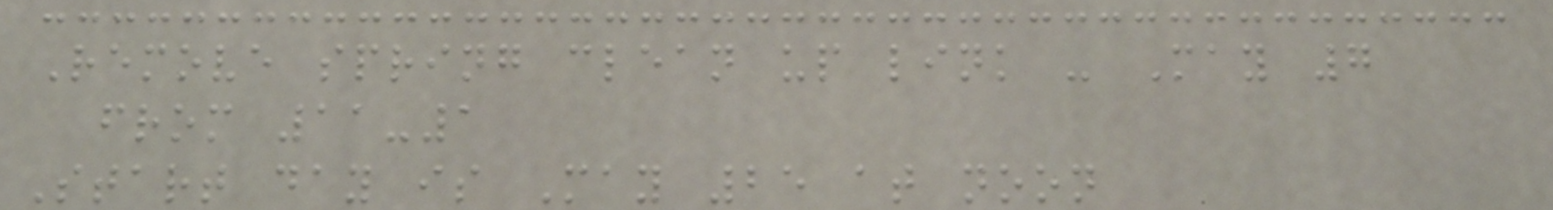Remove spring clean up link - May 7
from 11-1
Start day is May 25 at noon
